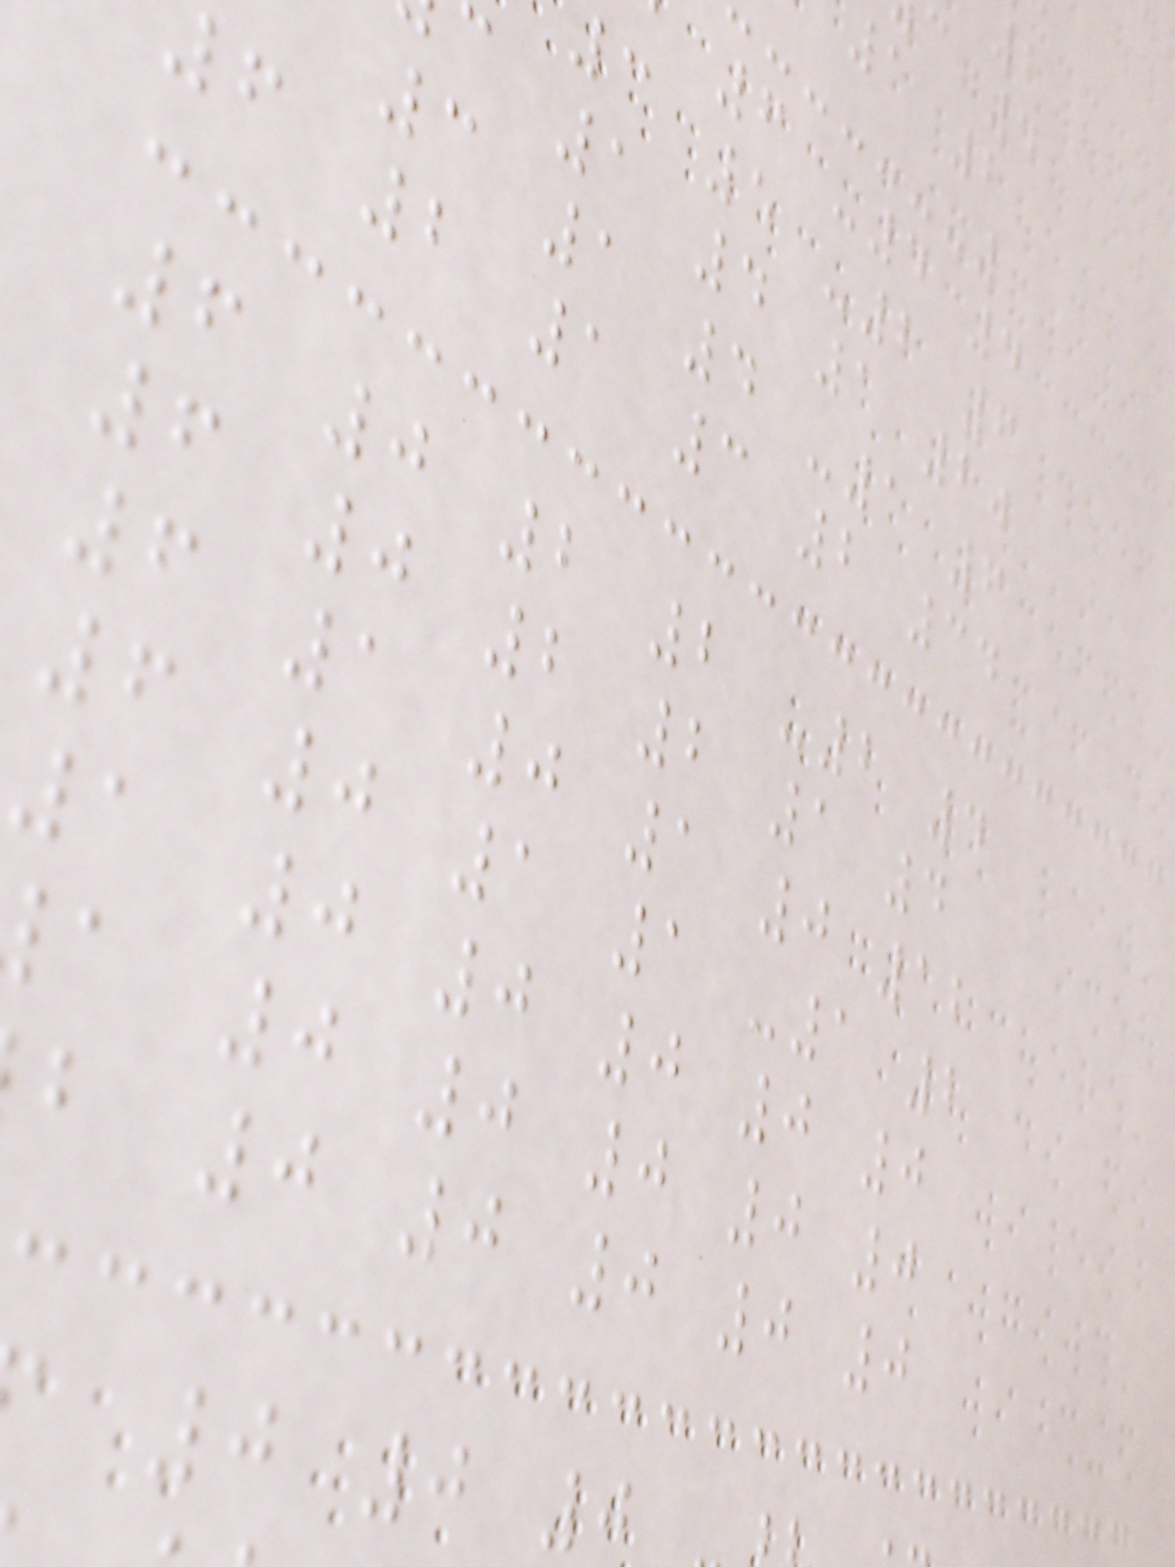1 2
6 -4 4
3 5 -2 6
1 4 1 20
3 1 4 -1 6
f 2 1 3 2 34
6 0 2 2 -2 4
6 0 2 2 1 4
6 1 0 1 0 12
6 0 1 1 -1 2
1 0 0 0 0 0
a 0 0 0 0 0
b 0 0 0 0 0
0 0 0
